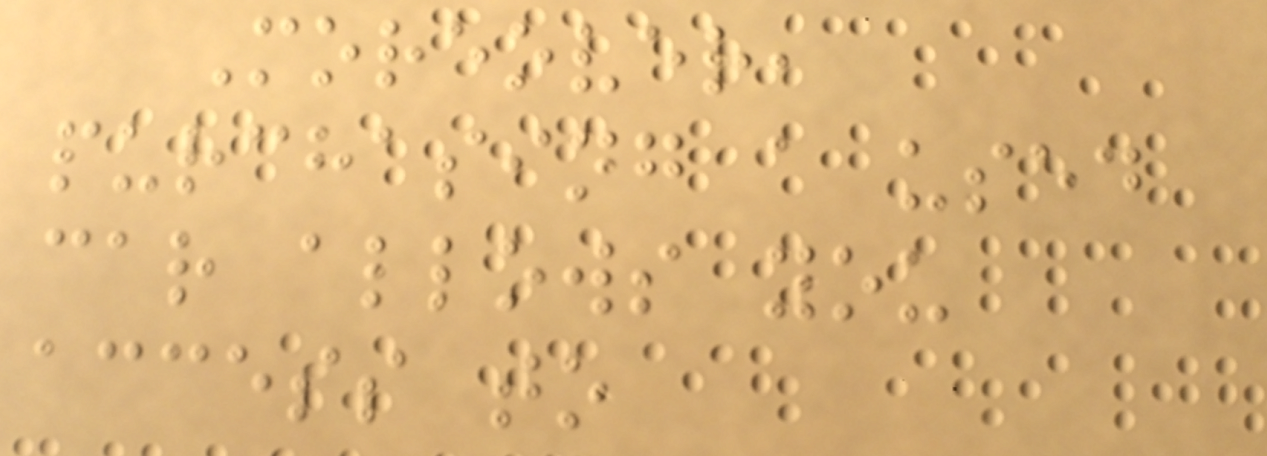Moreover,
purchasing a used
car allows you
access to
